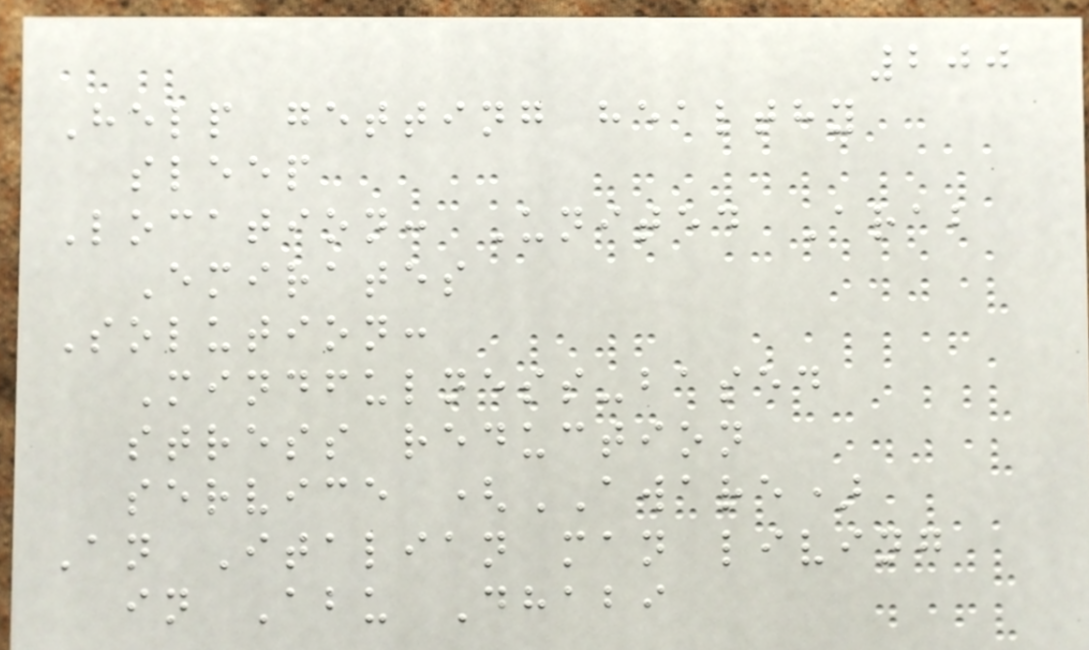200
Help getting healthy
sleep
Location: United Arab
Emirates
Solution:
Mindfulness-based
stress reduction
service (AWARE)
An Italian man living
in Abu Dhabi
